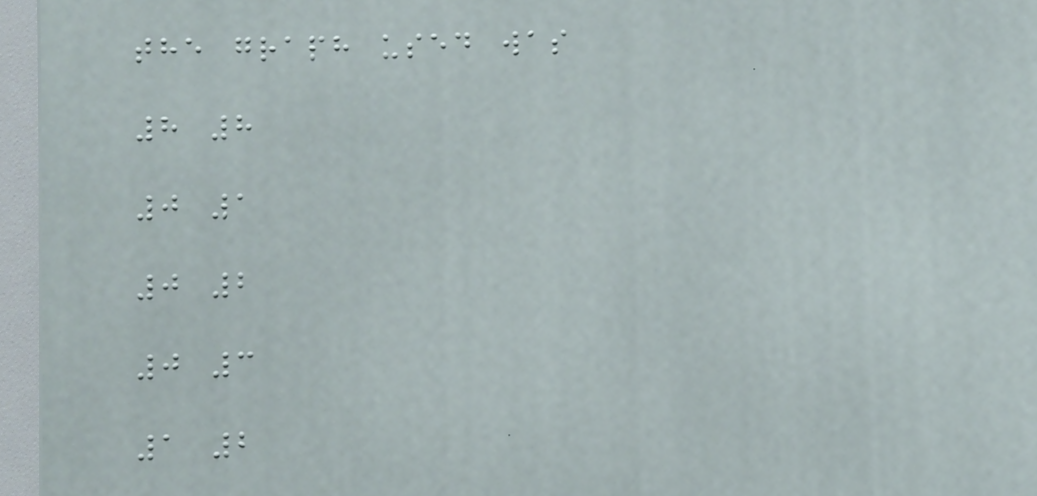the graph used was
8 8
0 1
0 2
0 3
1 2
